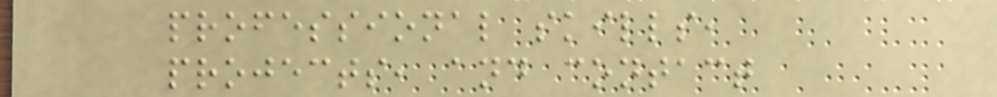professional skills,
projects, and contact
